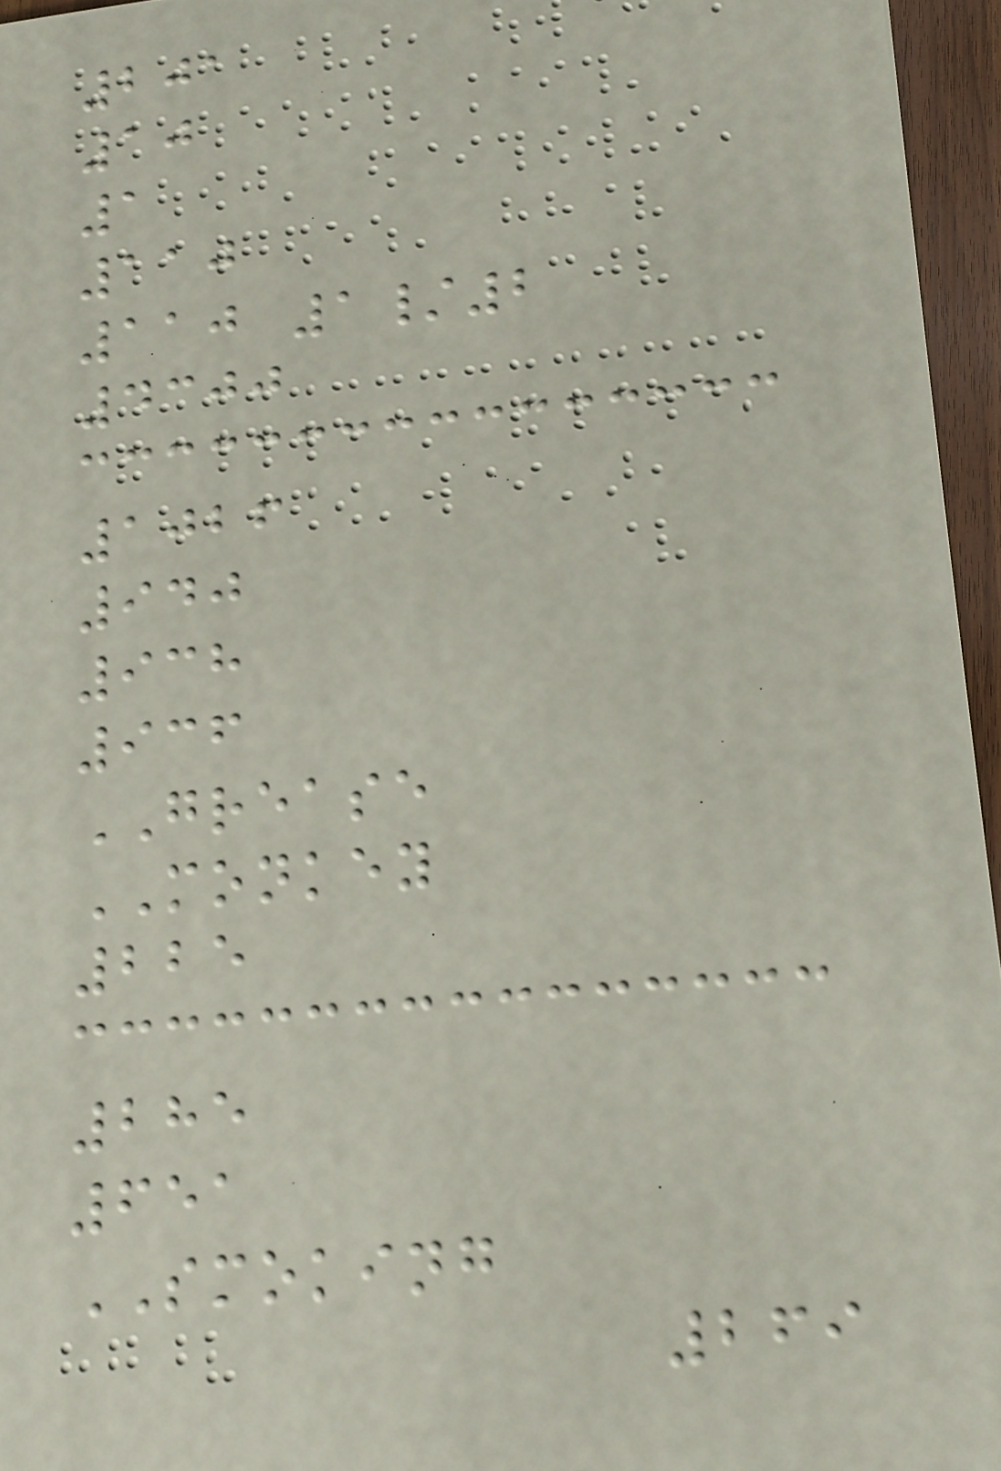201
10
1
110
110 1/2
4300
1026
940
938
936
GREASE
MONKEY
225
285
651
SMOKING
269
